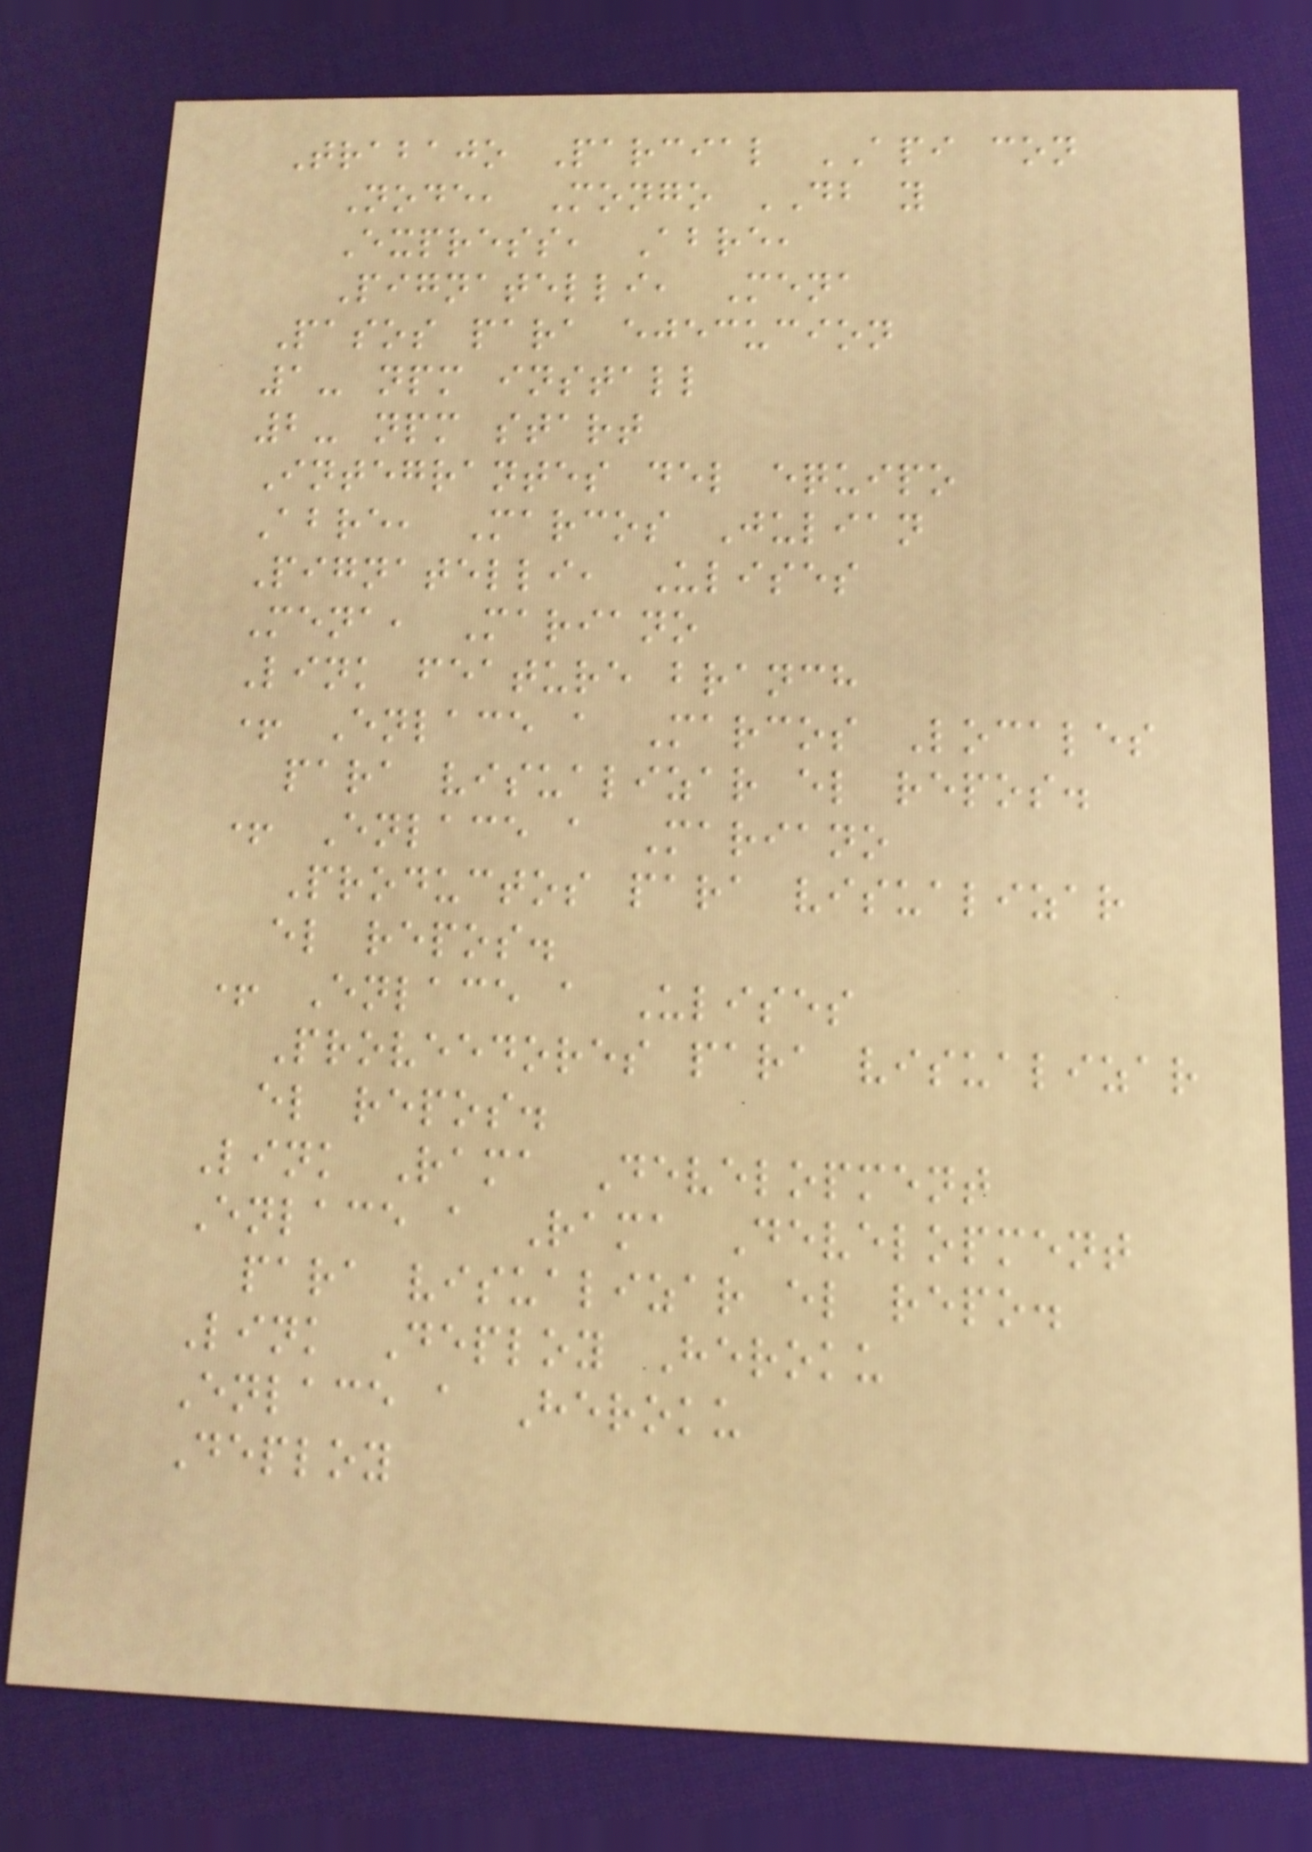Trabajo Parcial API con
Node, Mongo DB y
Express, Abre,
Pignatelli, Mena
Pasos para ejecucion
1- npm install
2- npm start
Integrantes del equipo
Abre, Marcos Julian
Pignatelli, Ulises
Mena, Mariano
Link feature branch
+ Enlace a Marcos Locales
para visualizar el repos.
+ Enlace a Mariano
Productos para visualizar
el repos.
+ Enlace a Ulises
Proveedores para visualizar
el repos.
Link Rama Development
Enlace a Rama Development
para visualizar el repo.
Link Deploy Heroku
Enlace a Heroku
Deploy
